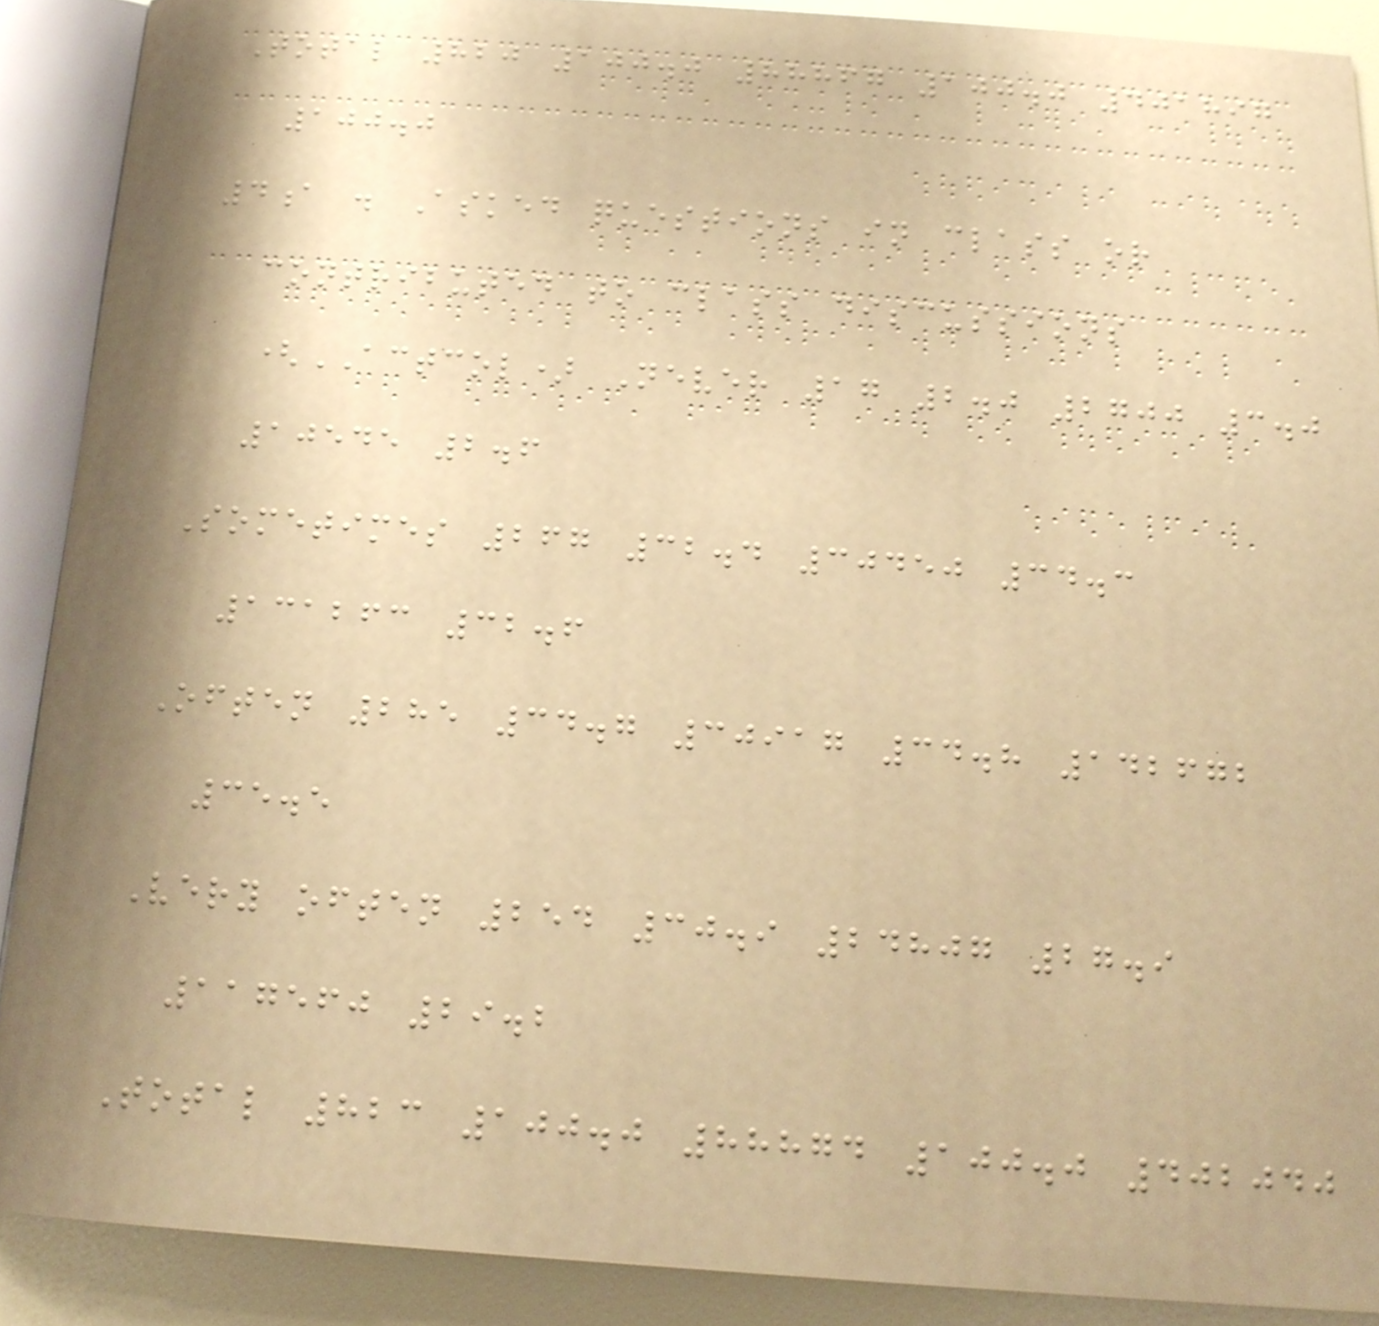Total 820 100.0 88867 100.0 401897
100.0
4a . Asked questions in class or
contributed to class discussions
(ACTCOL) Never 17 2.0 2700 3.0
10545 2.6
Sometimes 267 32.4 30450 34.3
131263 32.6
Often 285 34.7 30917 34.8 142672
35.5
Very often 254 30.9 24807 27.9
117560 29.2
Total 823 100.0 88874 100.0 402040
